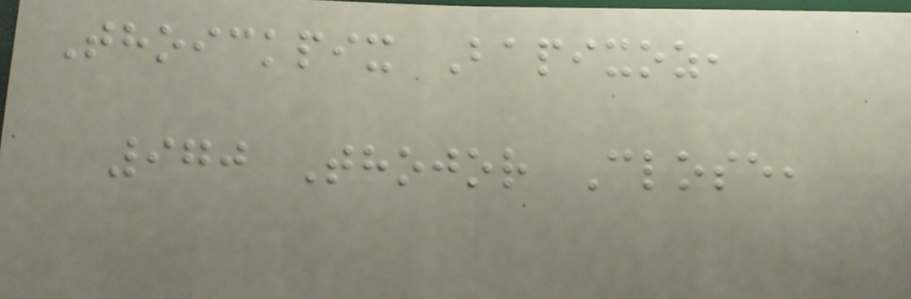Thoickpix Bapixoz,
970 Thojor Close,
